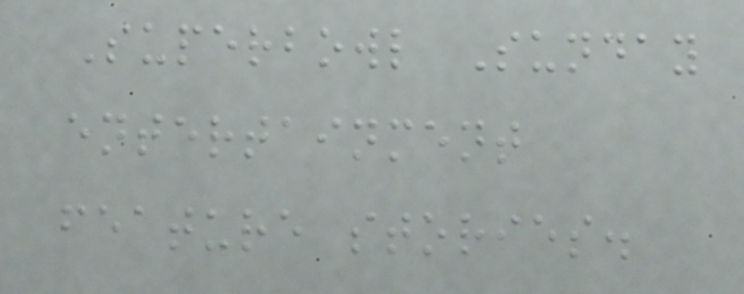Superbowl Sunday
entertainment
feature stories.
